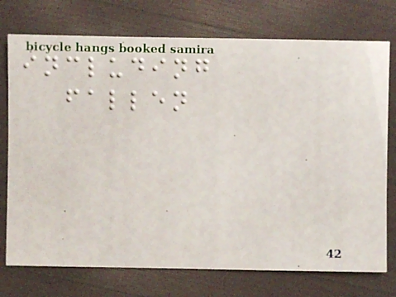including
fallen
